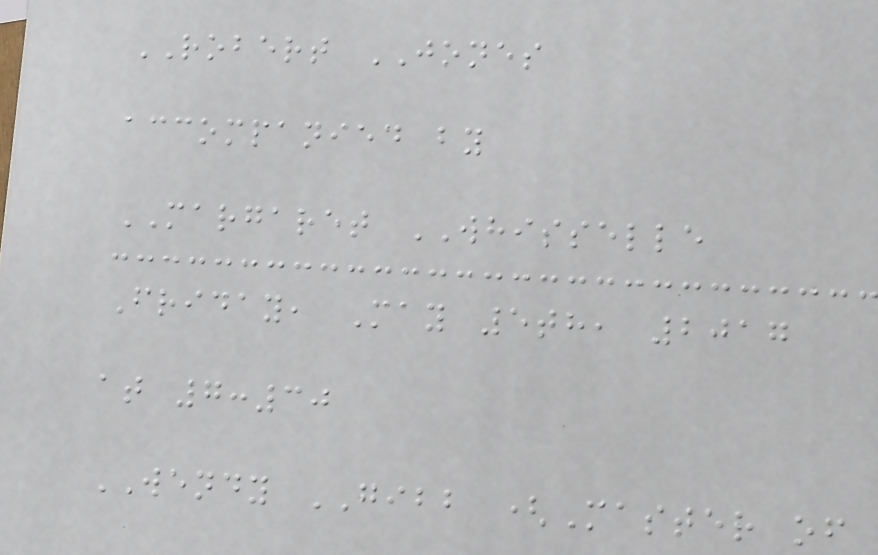ROBERT JONES
accompanied by
MARGARET WHISSELLE
Friday, May 5th, 2017
at 7:30
WENDY GIBB (Master of
